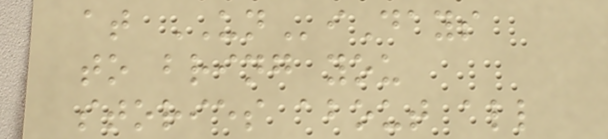at UNiDays
to bring you
stories about all
